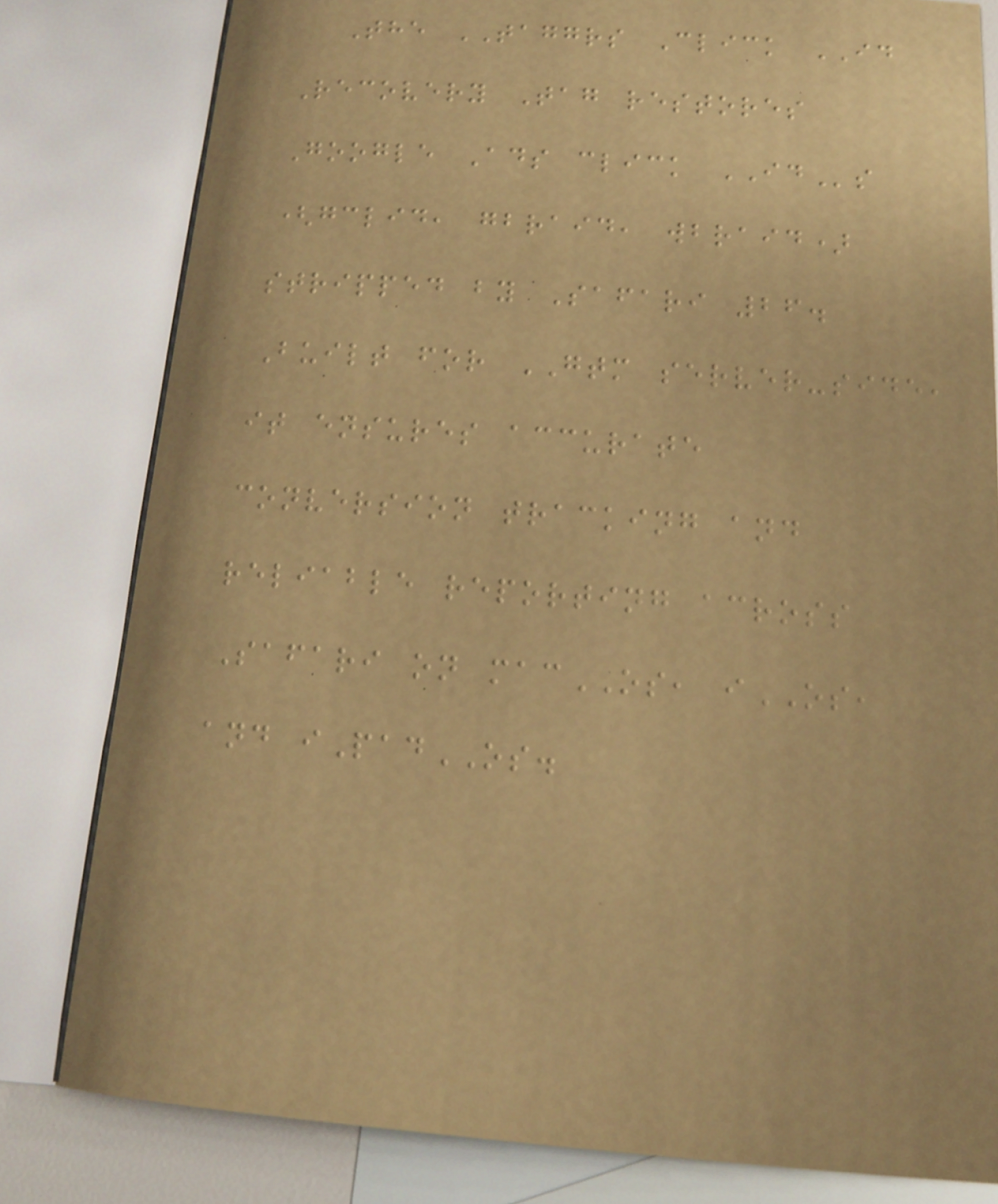The TAGGRS Click ID
Recovery Tag restores
Google Ads click IDs
(gclid, gbraid, wbraid)
stripped by Safari 26.
Built for GTM server-side,
it ensures accurate
conversion tracking and
reliable reporting across
Safari on macOS, iOS,
and iPadOS.
